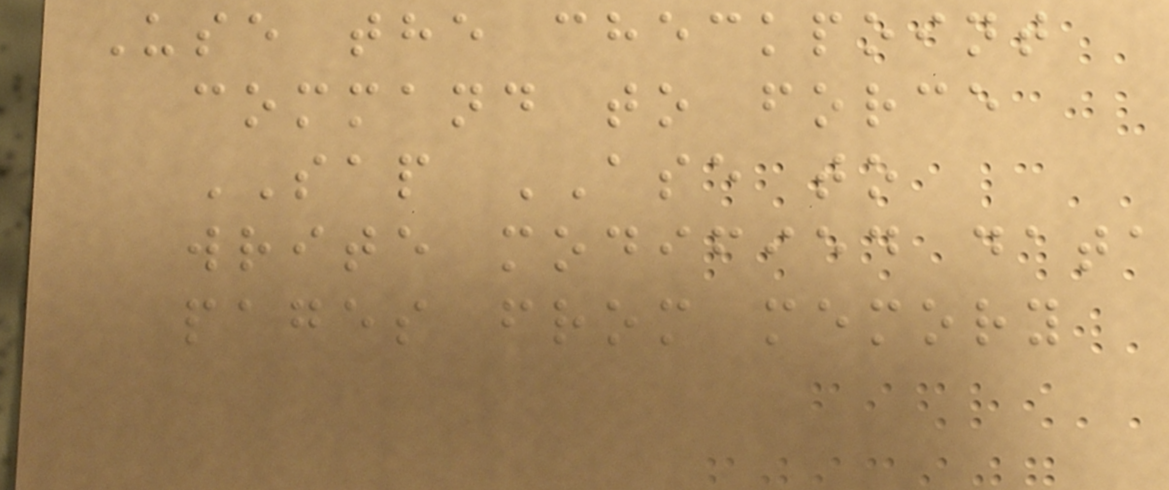Use the checkpoint
command to force
SAP ASE to
write modified data
pages from memory
